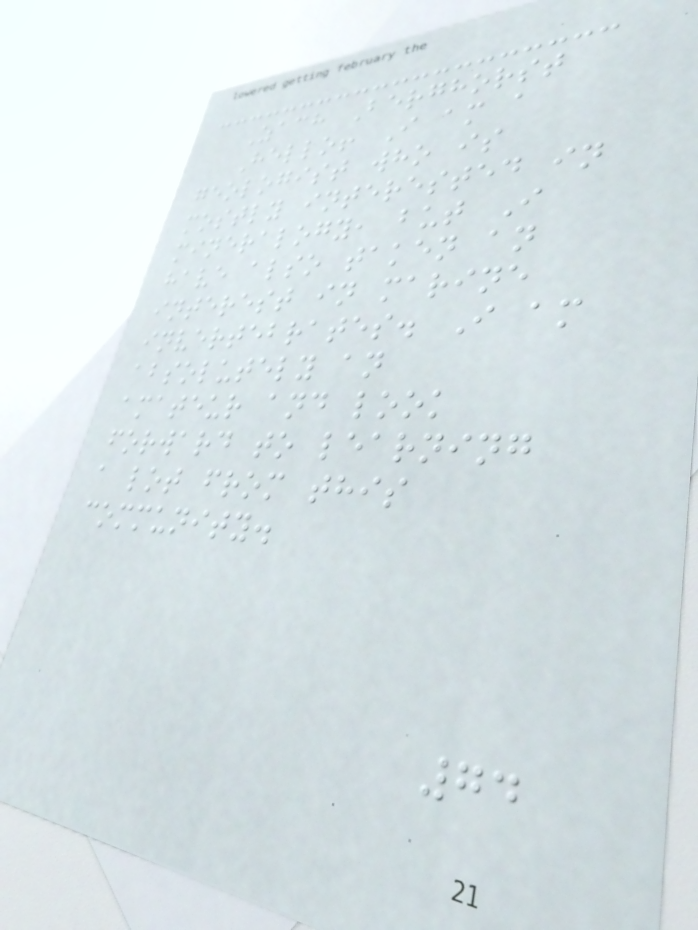Zach Berghorst
Hello! I am a
geologist who is
mostly interested in
mineralogy, but I
have also taken an
interest in marine
invertebrates. I am
absolutely an
amateur and look
forward to learning
a lot from this
community.
74
